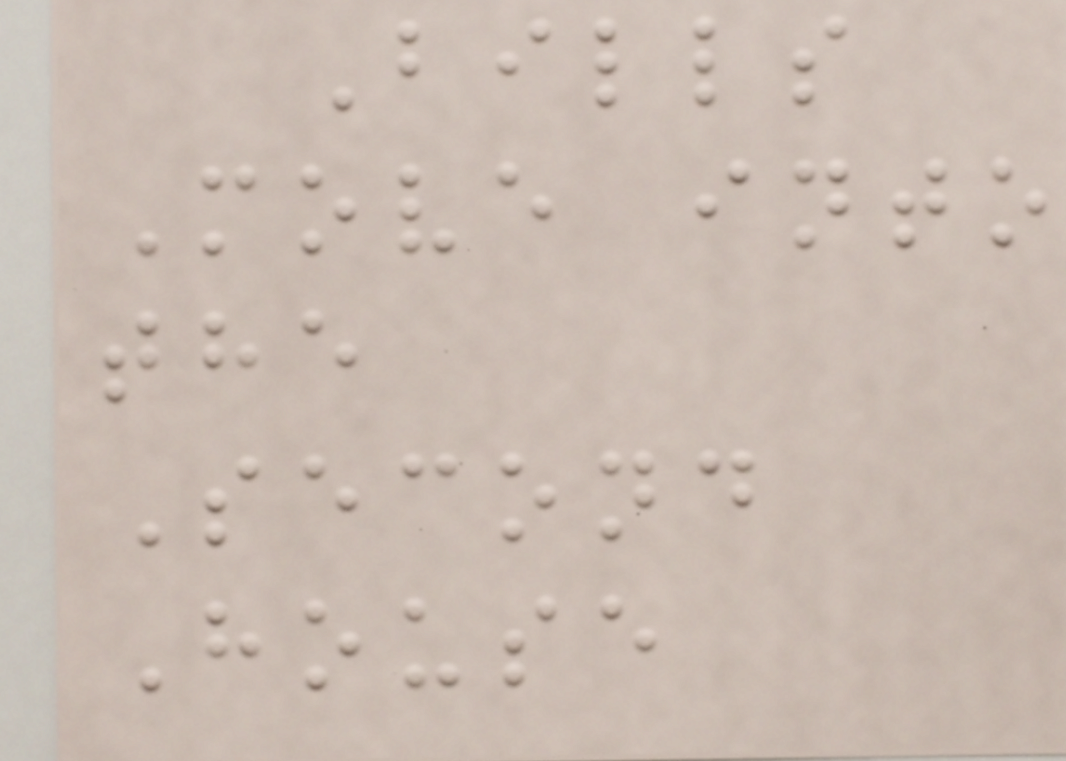Bills
Move into
the
Second
House
